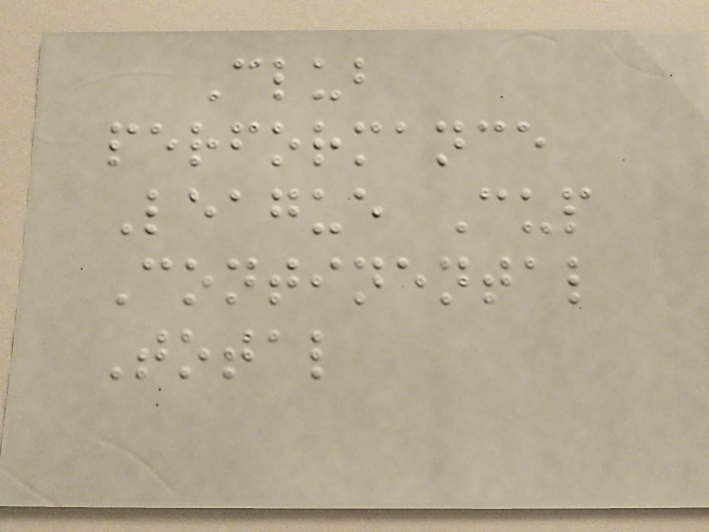Club
performance
League Cup
Continental
Total
